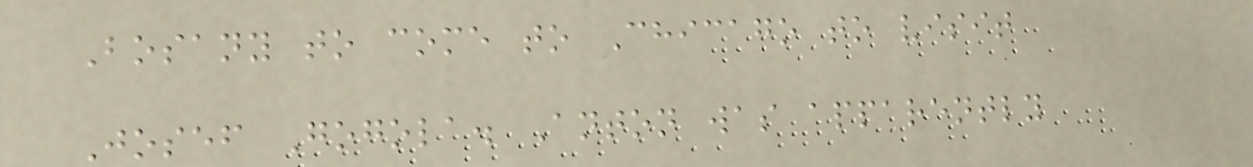Bosany to come to Chicago to visit
Josef Gogola. Anton was apparently
